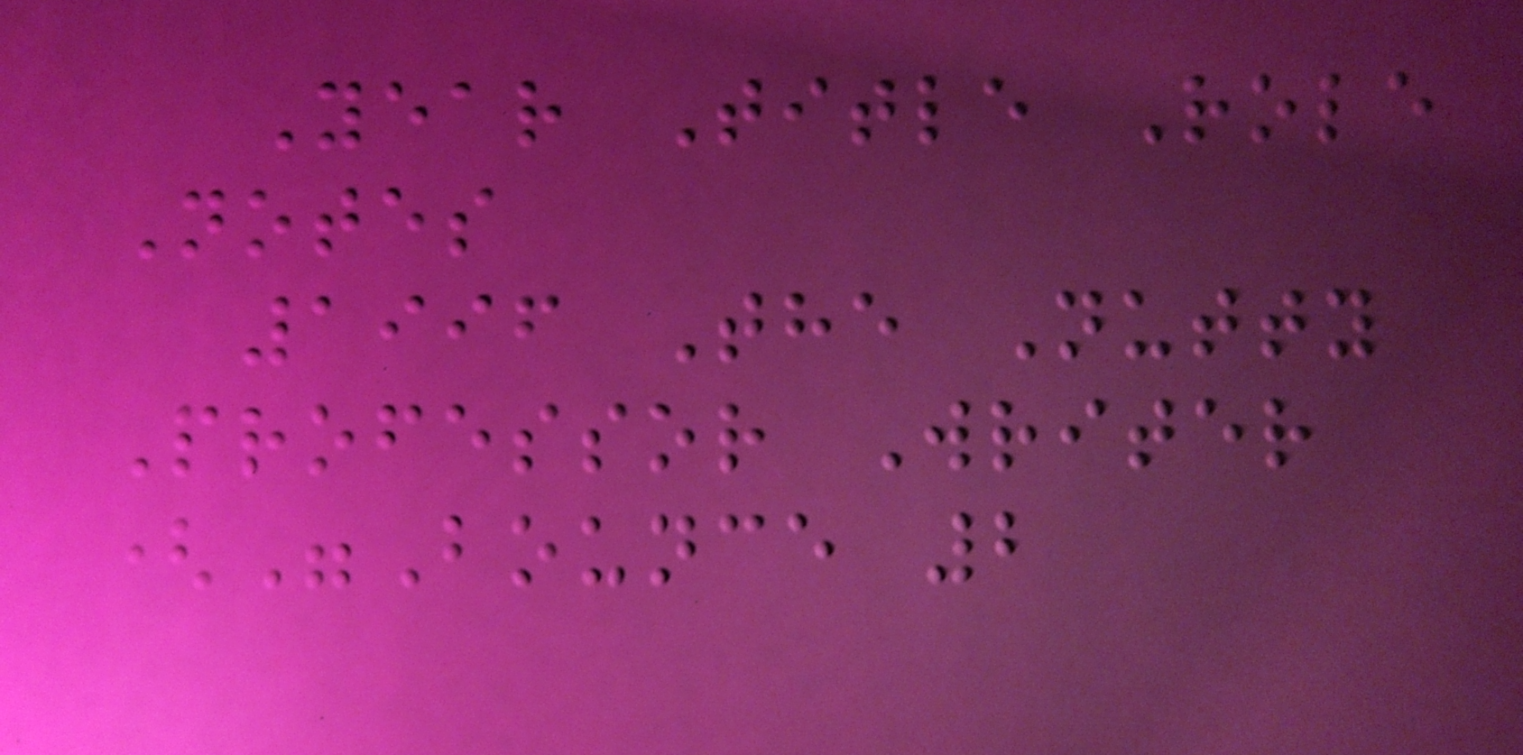Year Title Role
Notes
1996 The Nutty
Professor Writer
("Bounce 2
